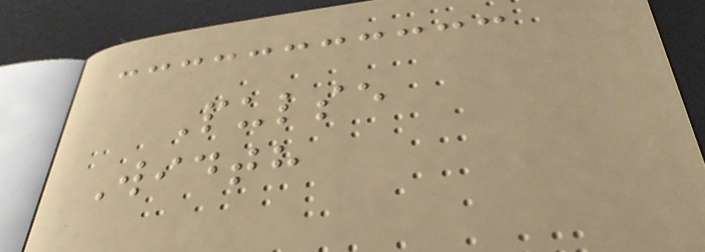Pulse
Width
